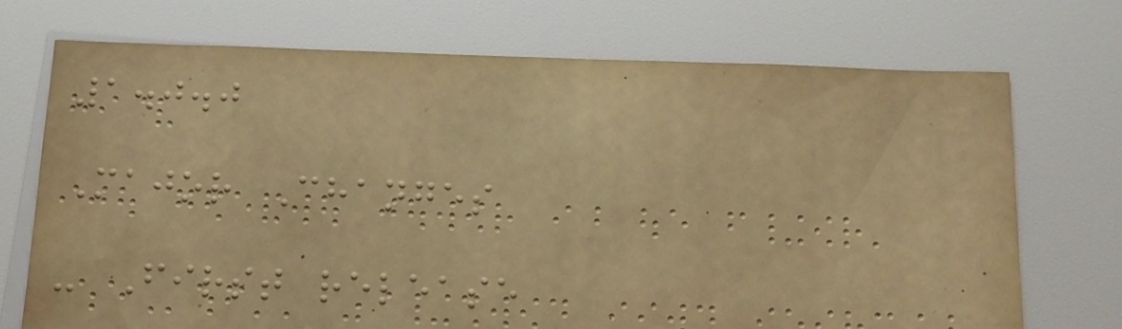1.0.0
Major Changes
- First release
